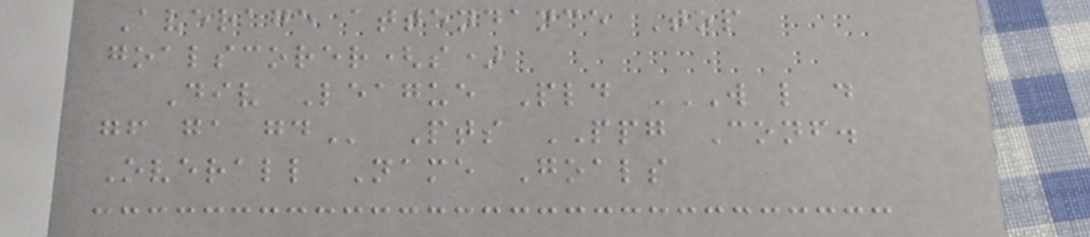Average attendance Top
goalscorer(s)
Div League Pld W L D
GF GA GD Pts PPG Conf.
Overall Name Goals
